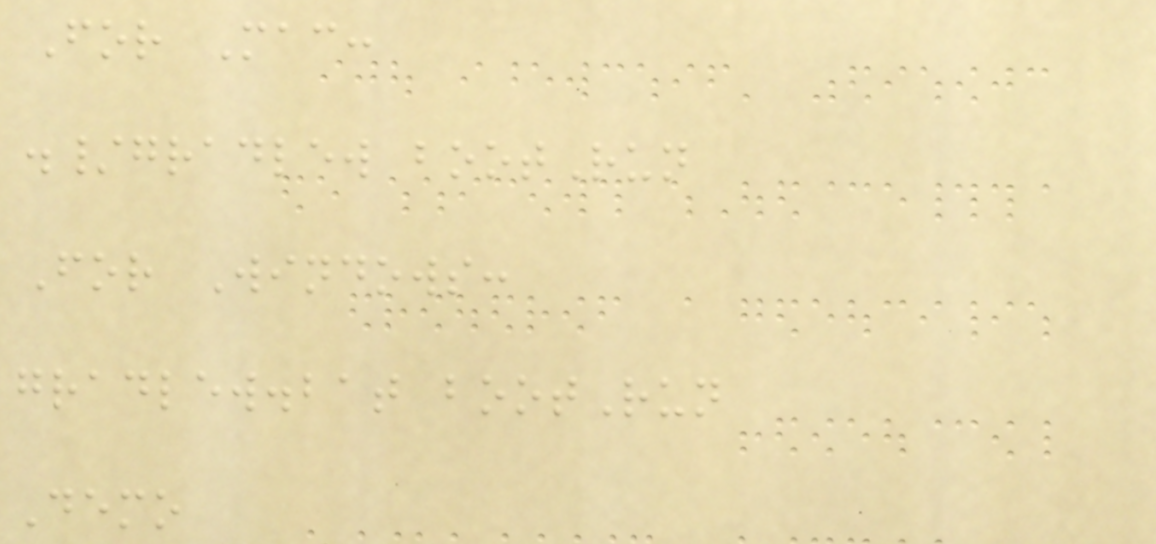For Mac:
./gradlew bootRun
For Windows:
gradlew.bat bootRun
Demo
